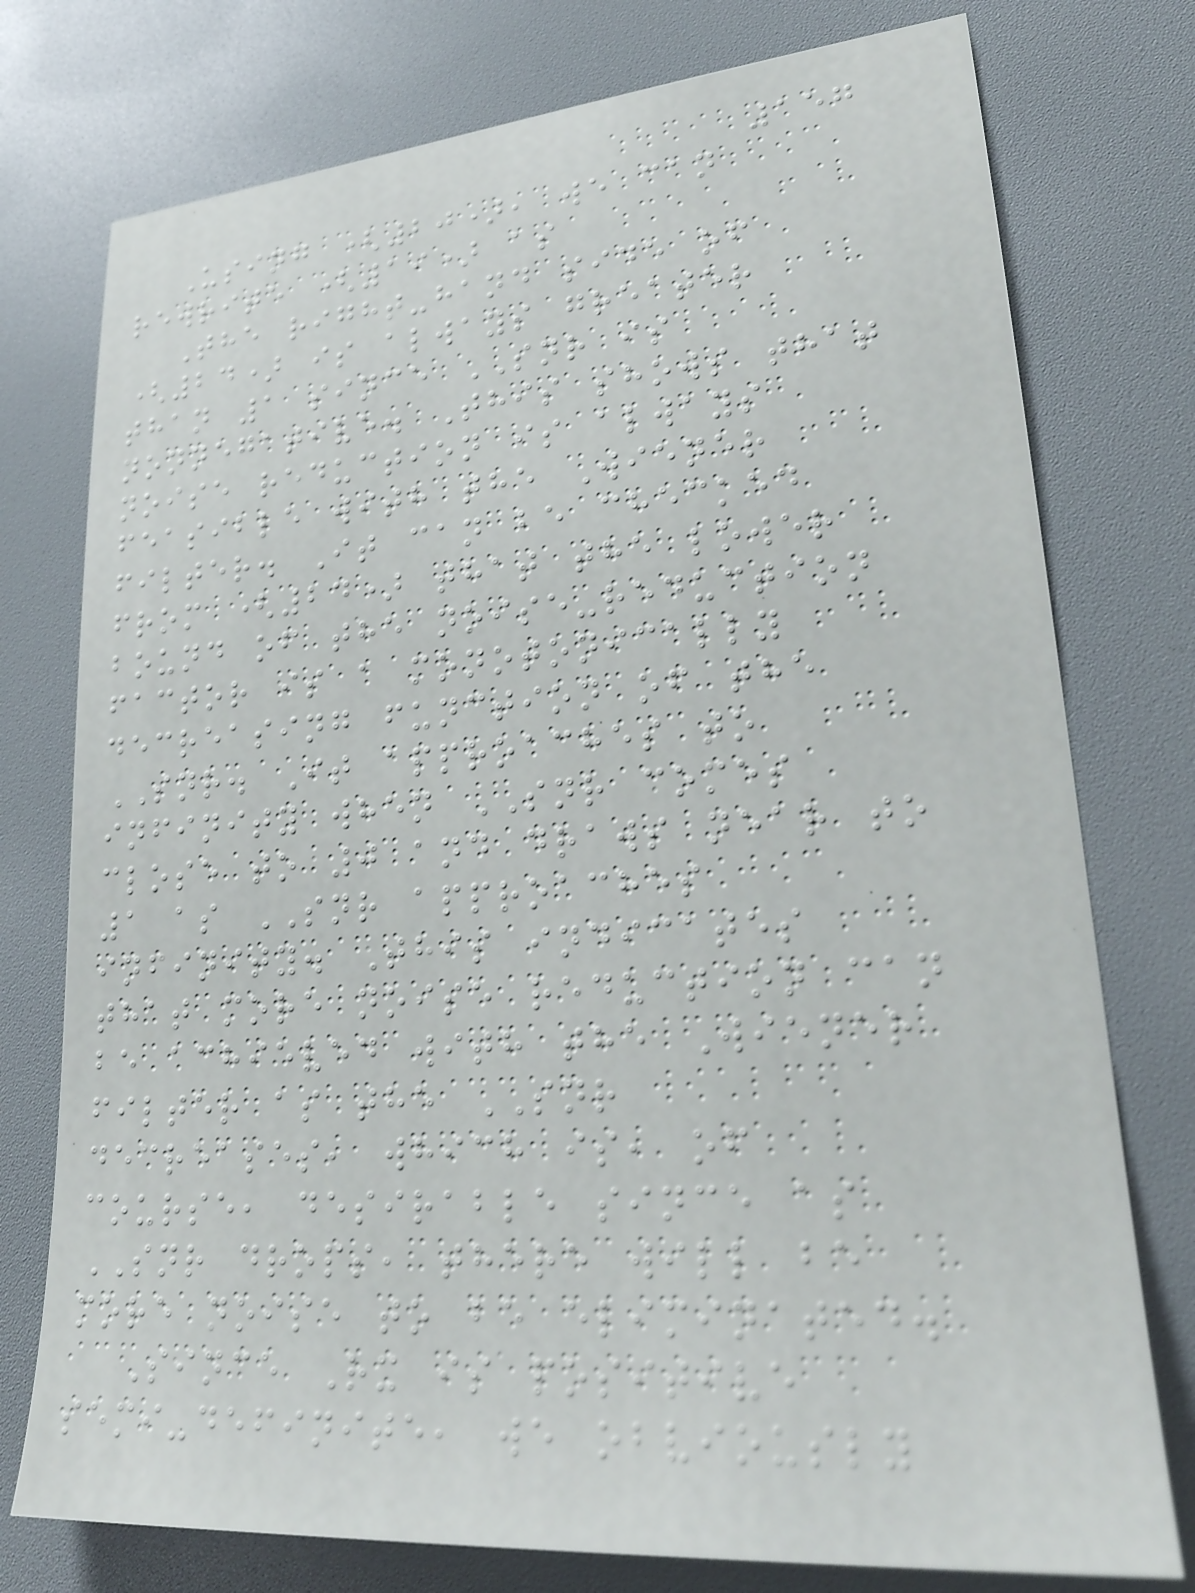157
Using (20), we can
rewrite (19) as
The right-hand side of
(24) is always greater
than 1 since SNR is
nonnegative. This shows that
noise reduction is always
feasible with the Wiener
filter. It can be checked
from (24) that the lower
bound of the noise-reduction
factor is a monotonically
decreasing function of the
SNR. It approaches to
infinity when SNR comes
close to 0 and draws near to
1 as SNR approaches
infinity. This indicates
that more noise reduction can
be achieved with the Wiener
filter as the SNR
decreases, which is, of
course, desirable since as
SNR drops, there will be
more noise to be eliminated.
Since Rx is positive
semi-definite, we obviously
